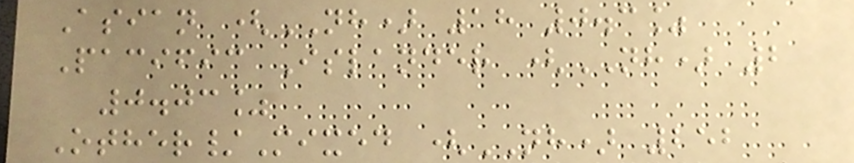Asian (NH) 18 0.3%
Pacific Islander (NH) 2
0.03%
Other/Mixed (NH) 252
